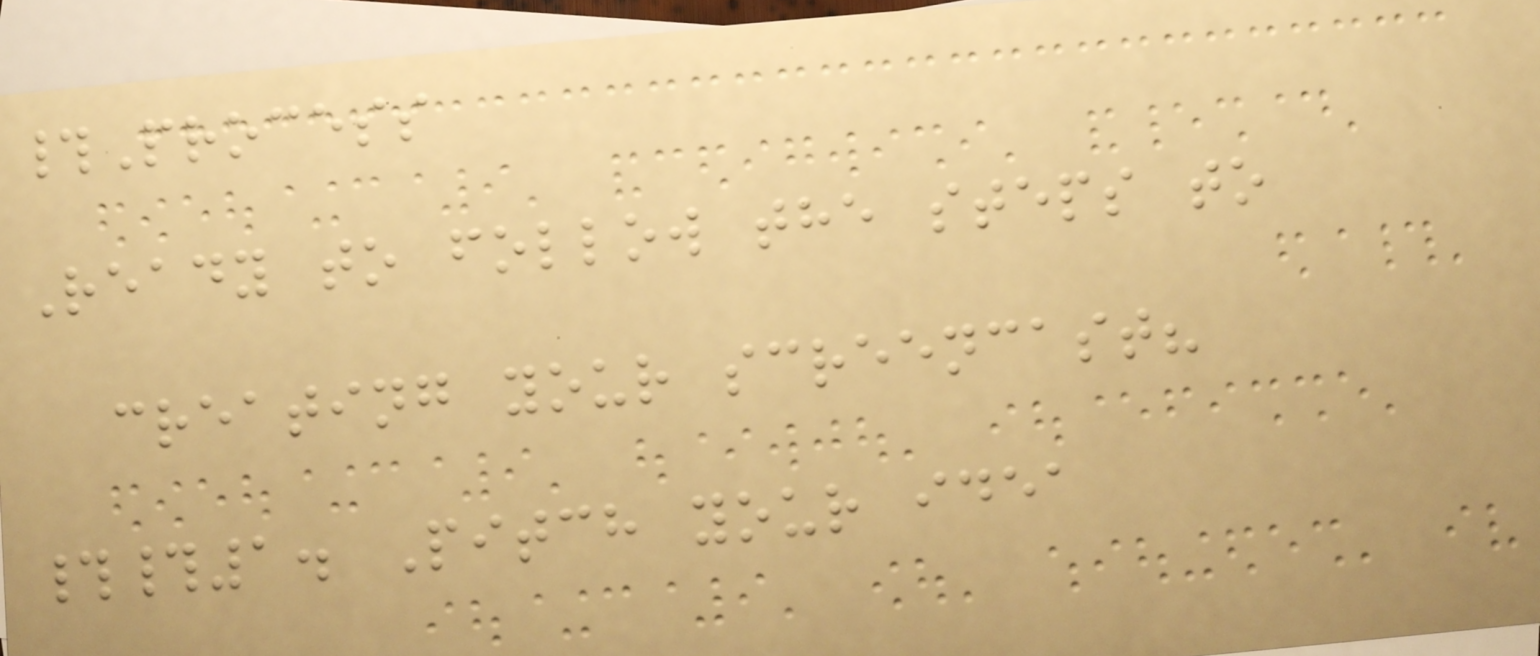#Process
Ready to follow the steps to
creating your screencast?
##1. Pitch your idea
